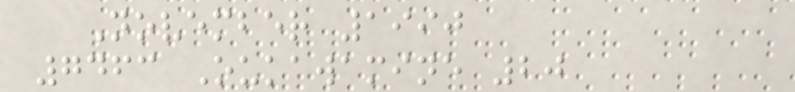November 1990
7463 Oukawamine 20
